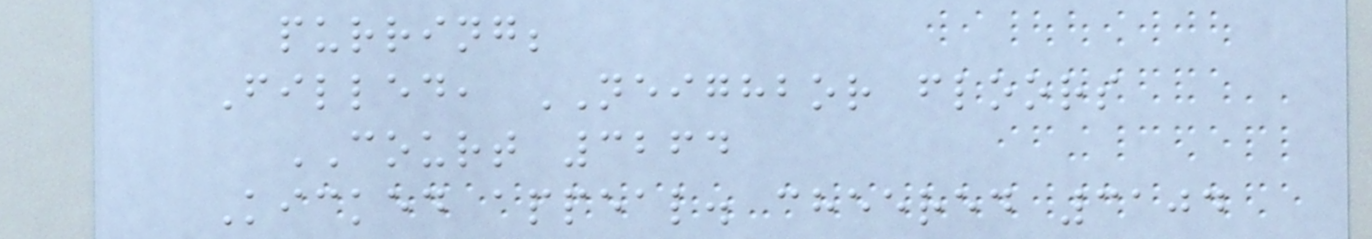purring;
Filled, NEIGHBOR floors
COURT 3264
Kicked appeal. cheered 3104
